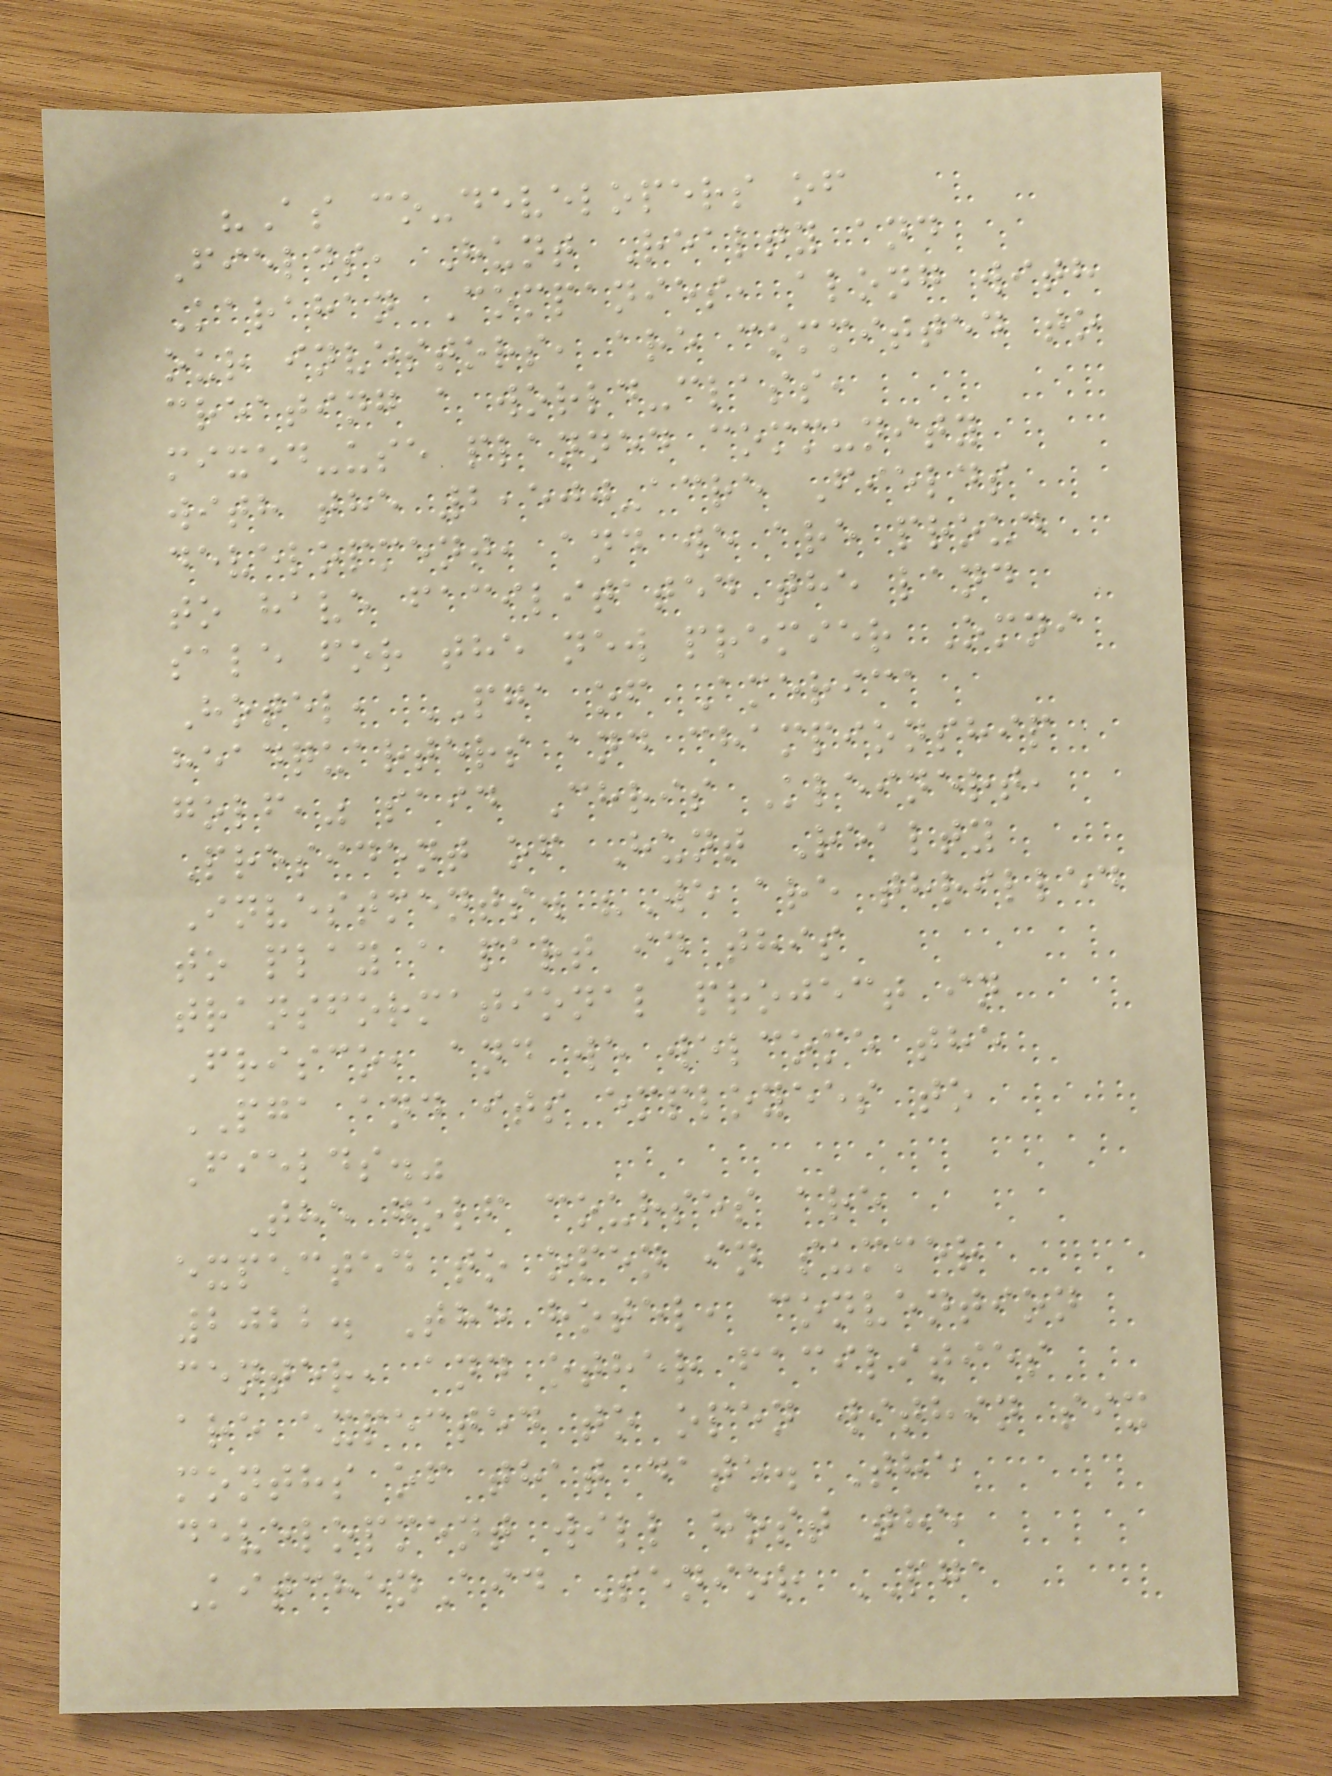"As co-developers of
Fields, Hunt Realty and
Karahan Companies, along with
our investors, are committed to
creating a world-class,
mixed-use planned community
with the 2,500-acre Fields
development, and we are proud
to have facilitated the land
sale for the new premier Omni
Hotel, PGA of America
headquarters and championship
golf," said Chris Kleinert,
President of Hunt Realty
Investments. "We are thrilled
to play a part in this
transformational project in
Frisco, and we welcome the
PGA and its employees to
Fields."
The golf courses are
expected to open in summer
2022. The hotel, convention
center, and other facilities
are expected to open within six
months of that date. The
development will host the
KitchenAid Senior PGA
